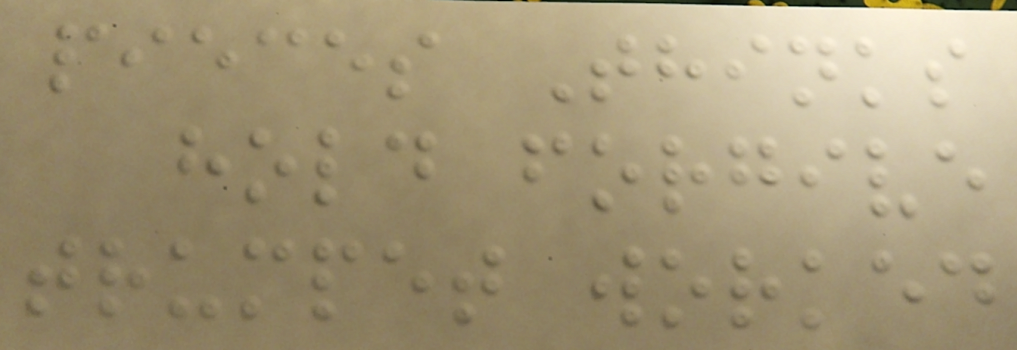pieces Thinks
hold forgive
trumpet worked
